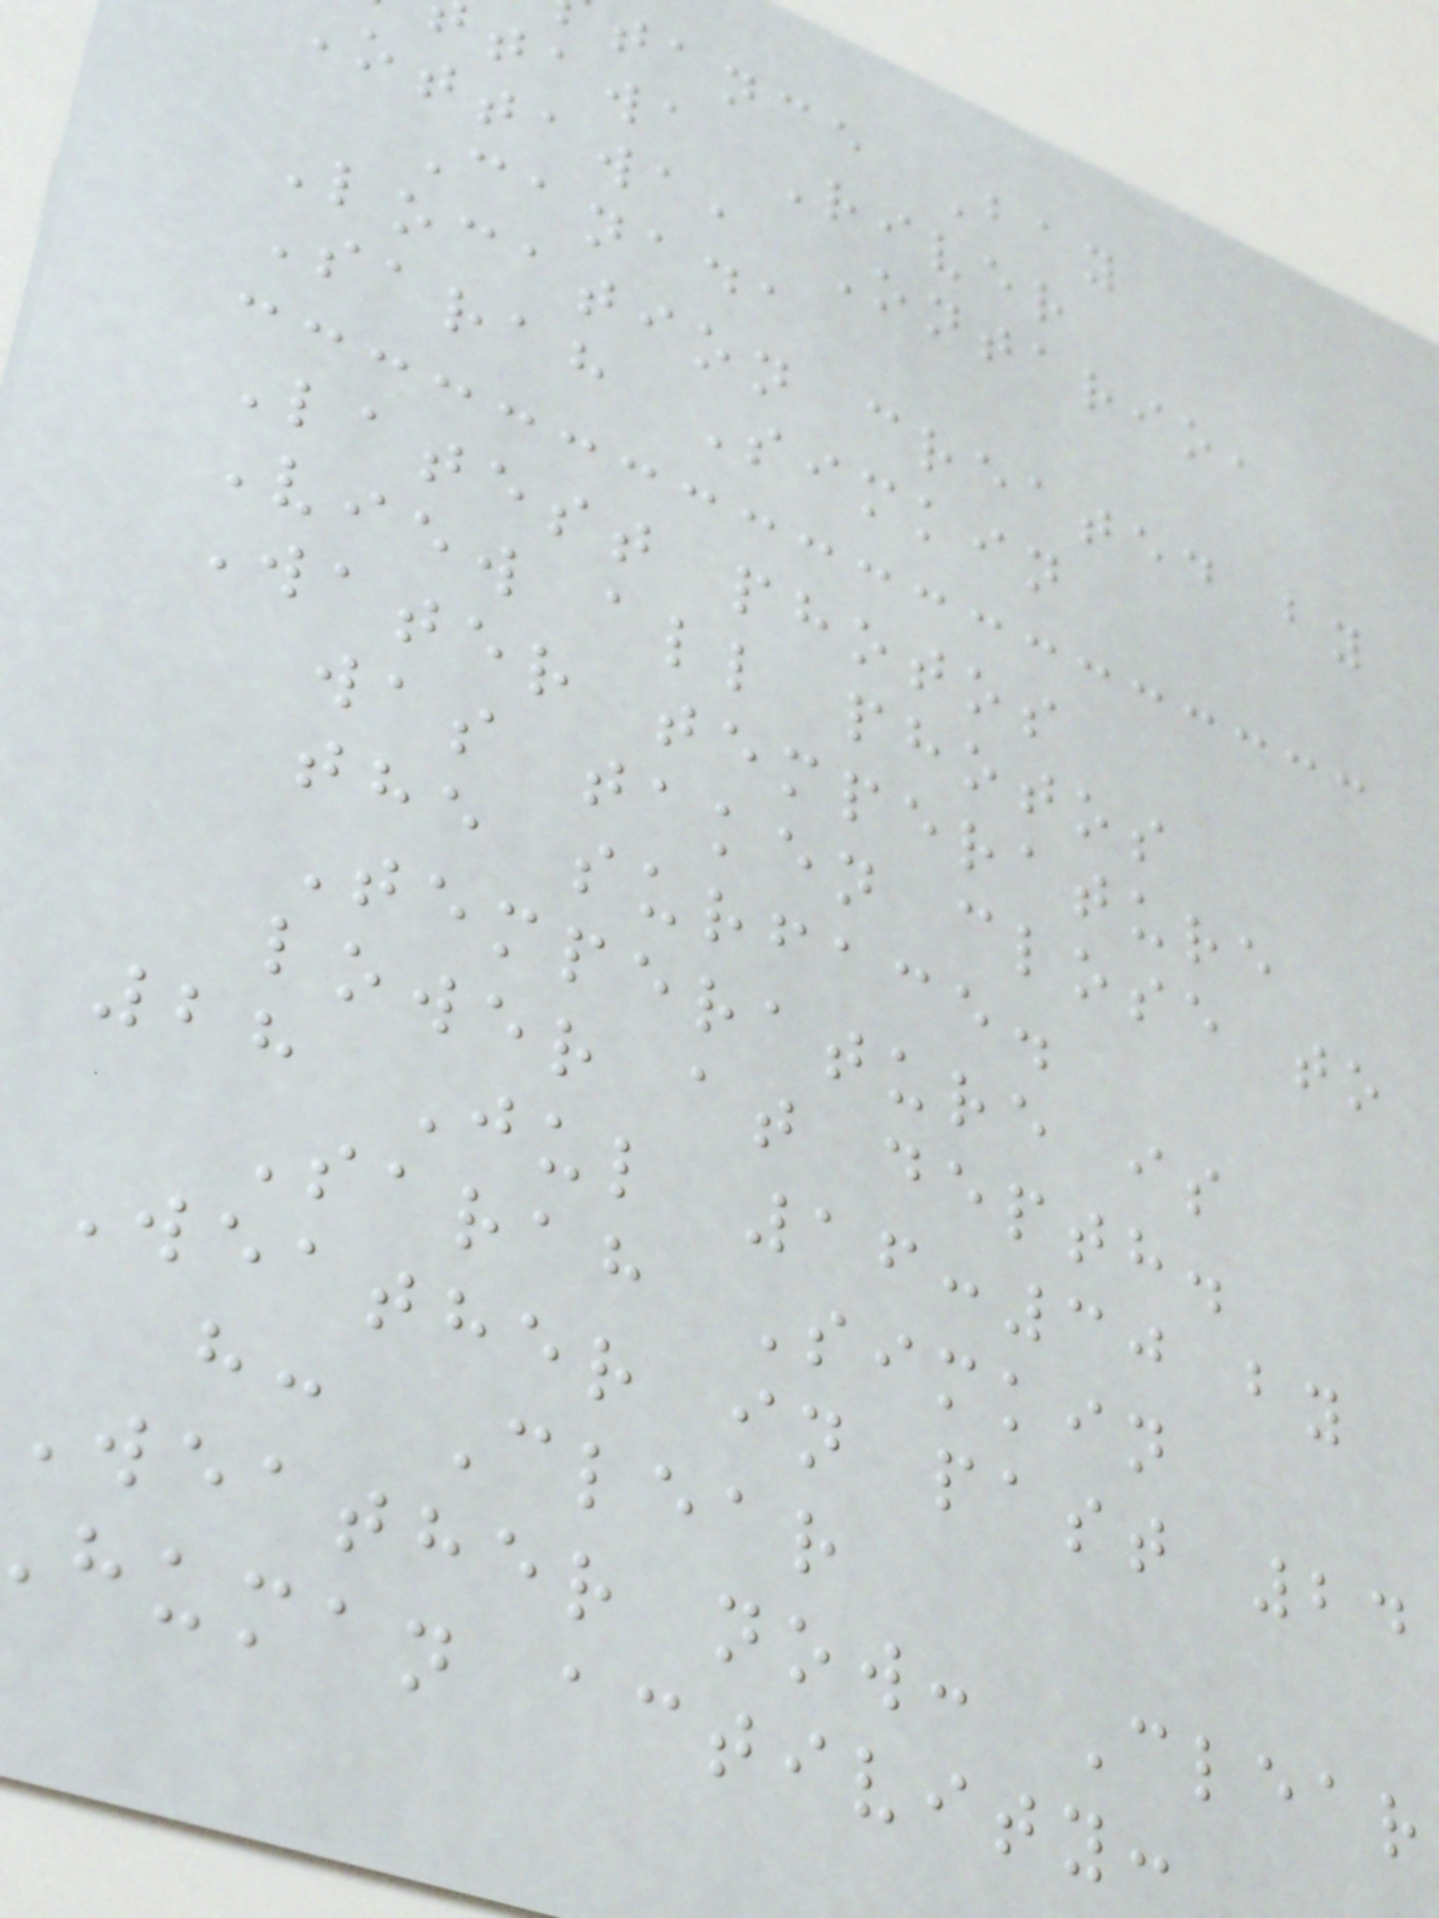tance Bay
tawa River
ottawa, Ontario,
Canada
Location created by
Sarah Simkin
Latest photos
View all photos
Water temperature
was taken close to
the surface.
Temperature is
lower at depth.
28 Jul 16:30 by
Sarah Simkin
Weather in past 24
h: Clear
Weather now: Clear
human activity:
